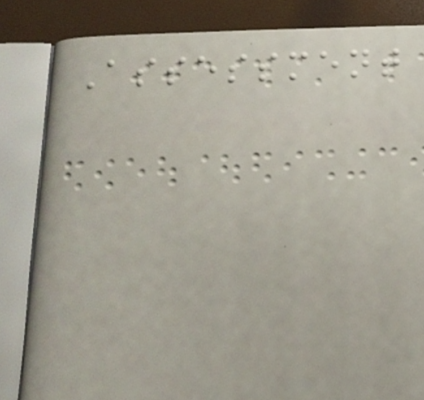Assessment
